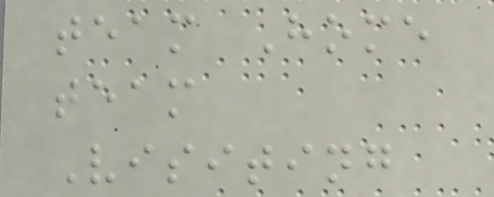team Home
team
Visiting
